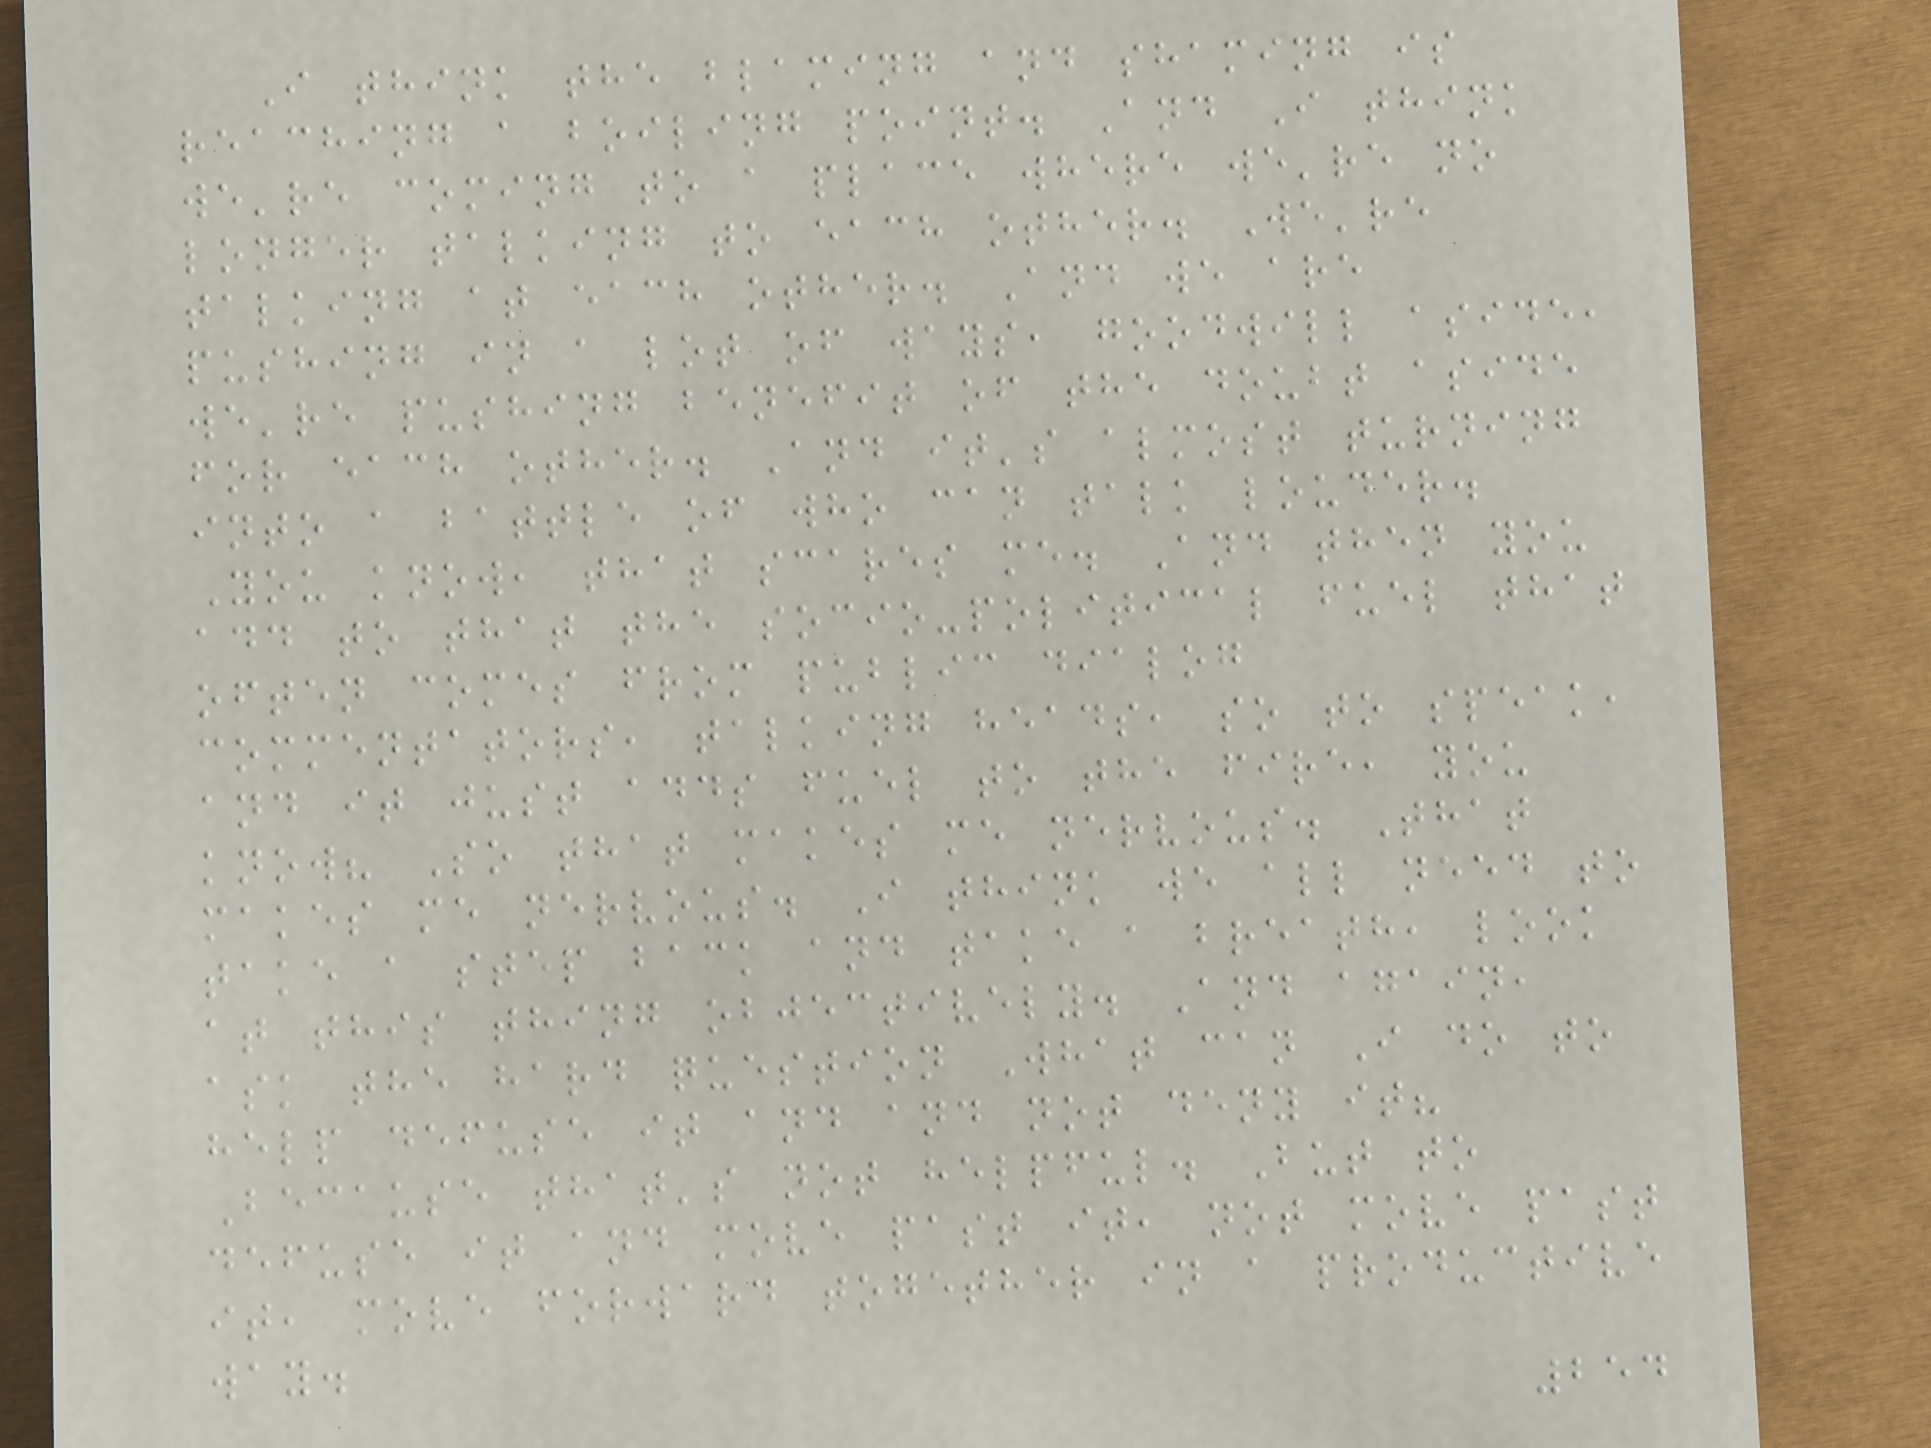I think the blaming and shaming is
reaching a boiling point. And I think
we're coming to a place where we're no
longer talking to each other. We're
talking at each other. And we are
pushing in a lot of ways, goodwill aside,
we're pushing benefit of the doubt aside
for each other. And it's almost turning
into a battle of who can talk louder.
You know, that scares me. And then you
add to that the socio-political fuel that
often comes from public dialog
commentators, talking heads, so to speak,
and it just adds fuel to the fire, you
know? So that makes me nervous. That
makes me nervous. I think we all need to
take a step back and take a breath, look
at this thing objectively. And again,
ask the hard question What can I do to
help defuse it and and not deny it?
Because that's not helpful. But to
defuse it and move past it, not move past
it, move forward together in a productive
way.
254
